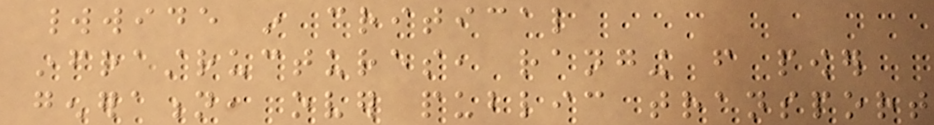worldwide in critical
infrastructures, ranging from power
generation, over public transport
